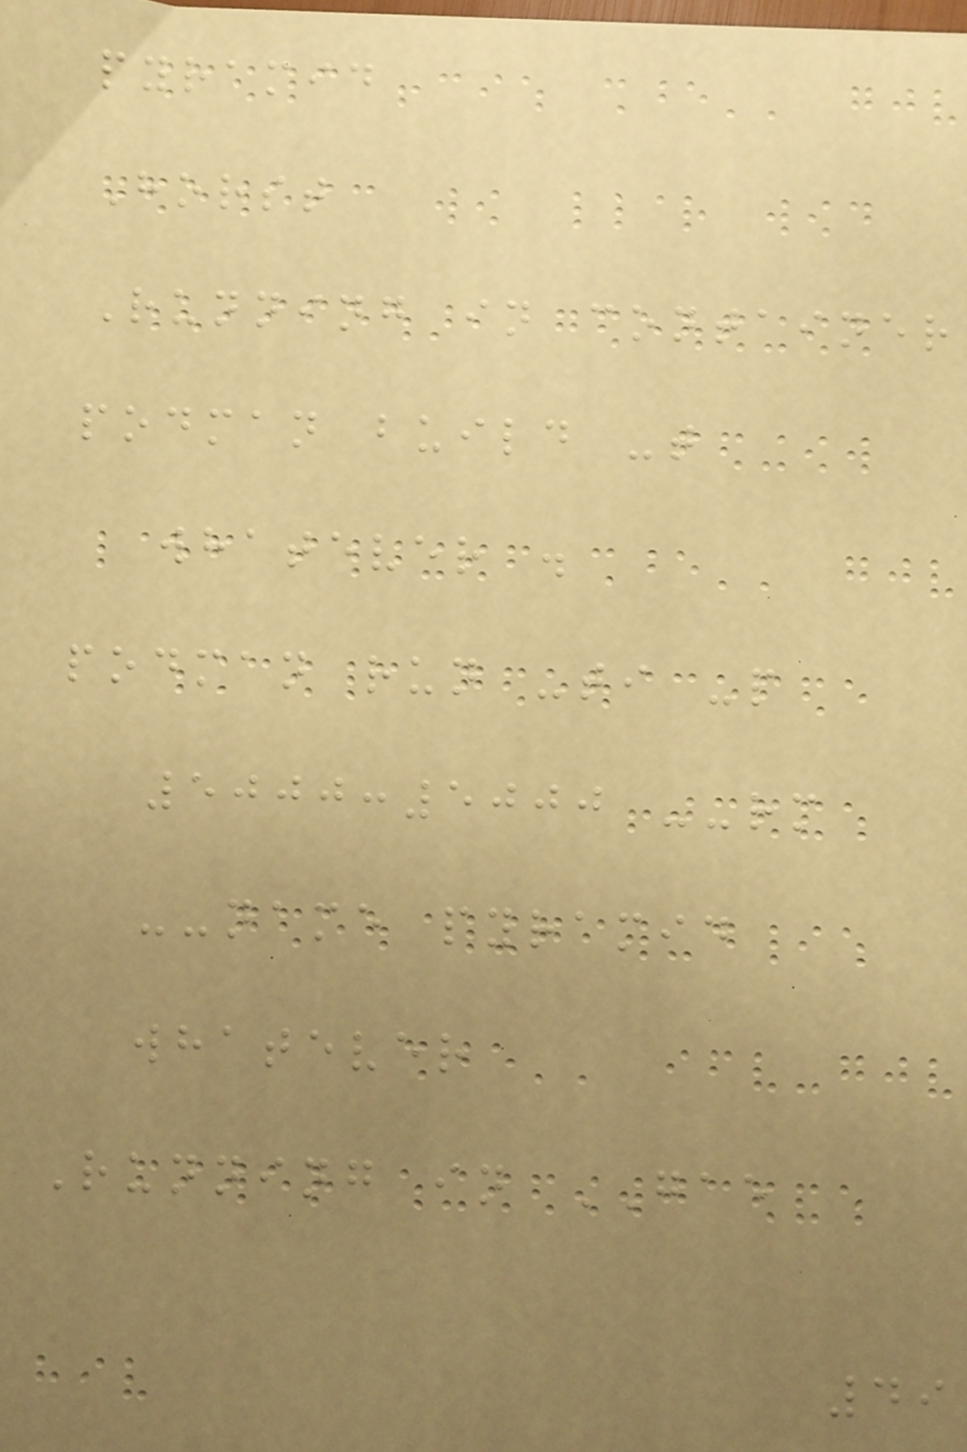pyramid
Horst
Running in container
podman build -t
whatever .
podman run -ti -p
5000:5000 --rm
--name pyramid
whatever
Running in GAE
49
